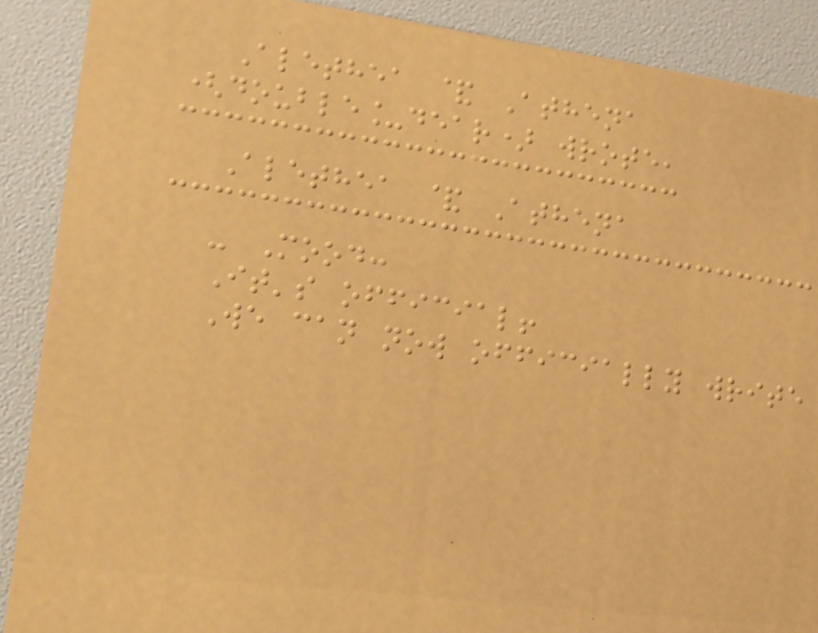Alethea & Athena
(double_dear) wrote,
Alethea & Athena
- Mood:
It's official!
We can now officially write
